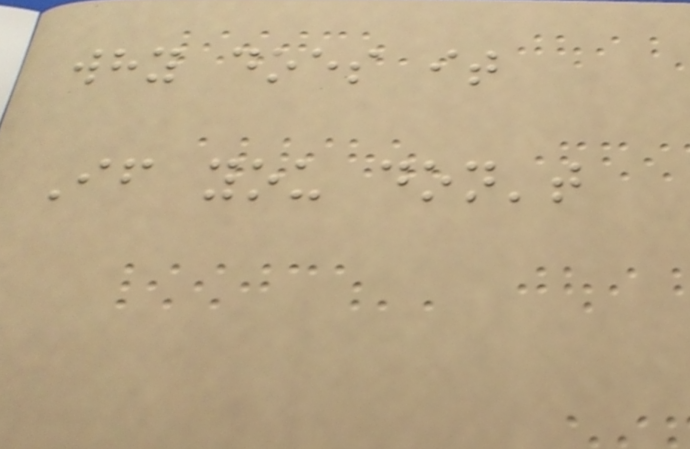why does it
If you don't
